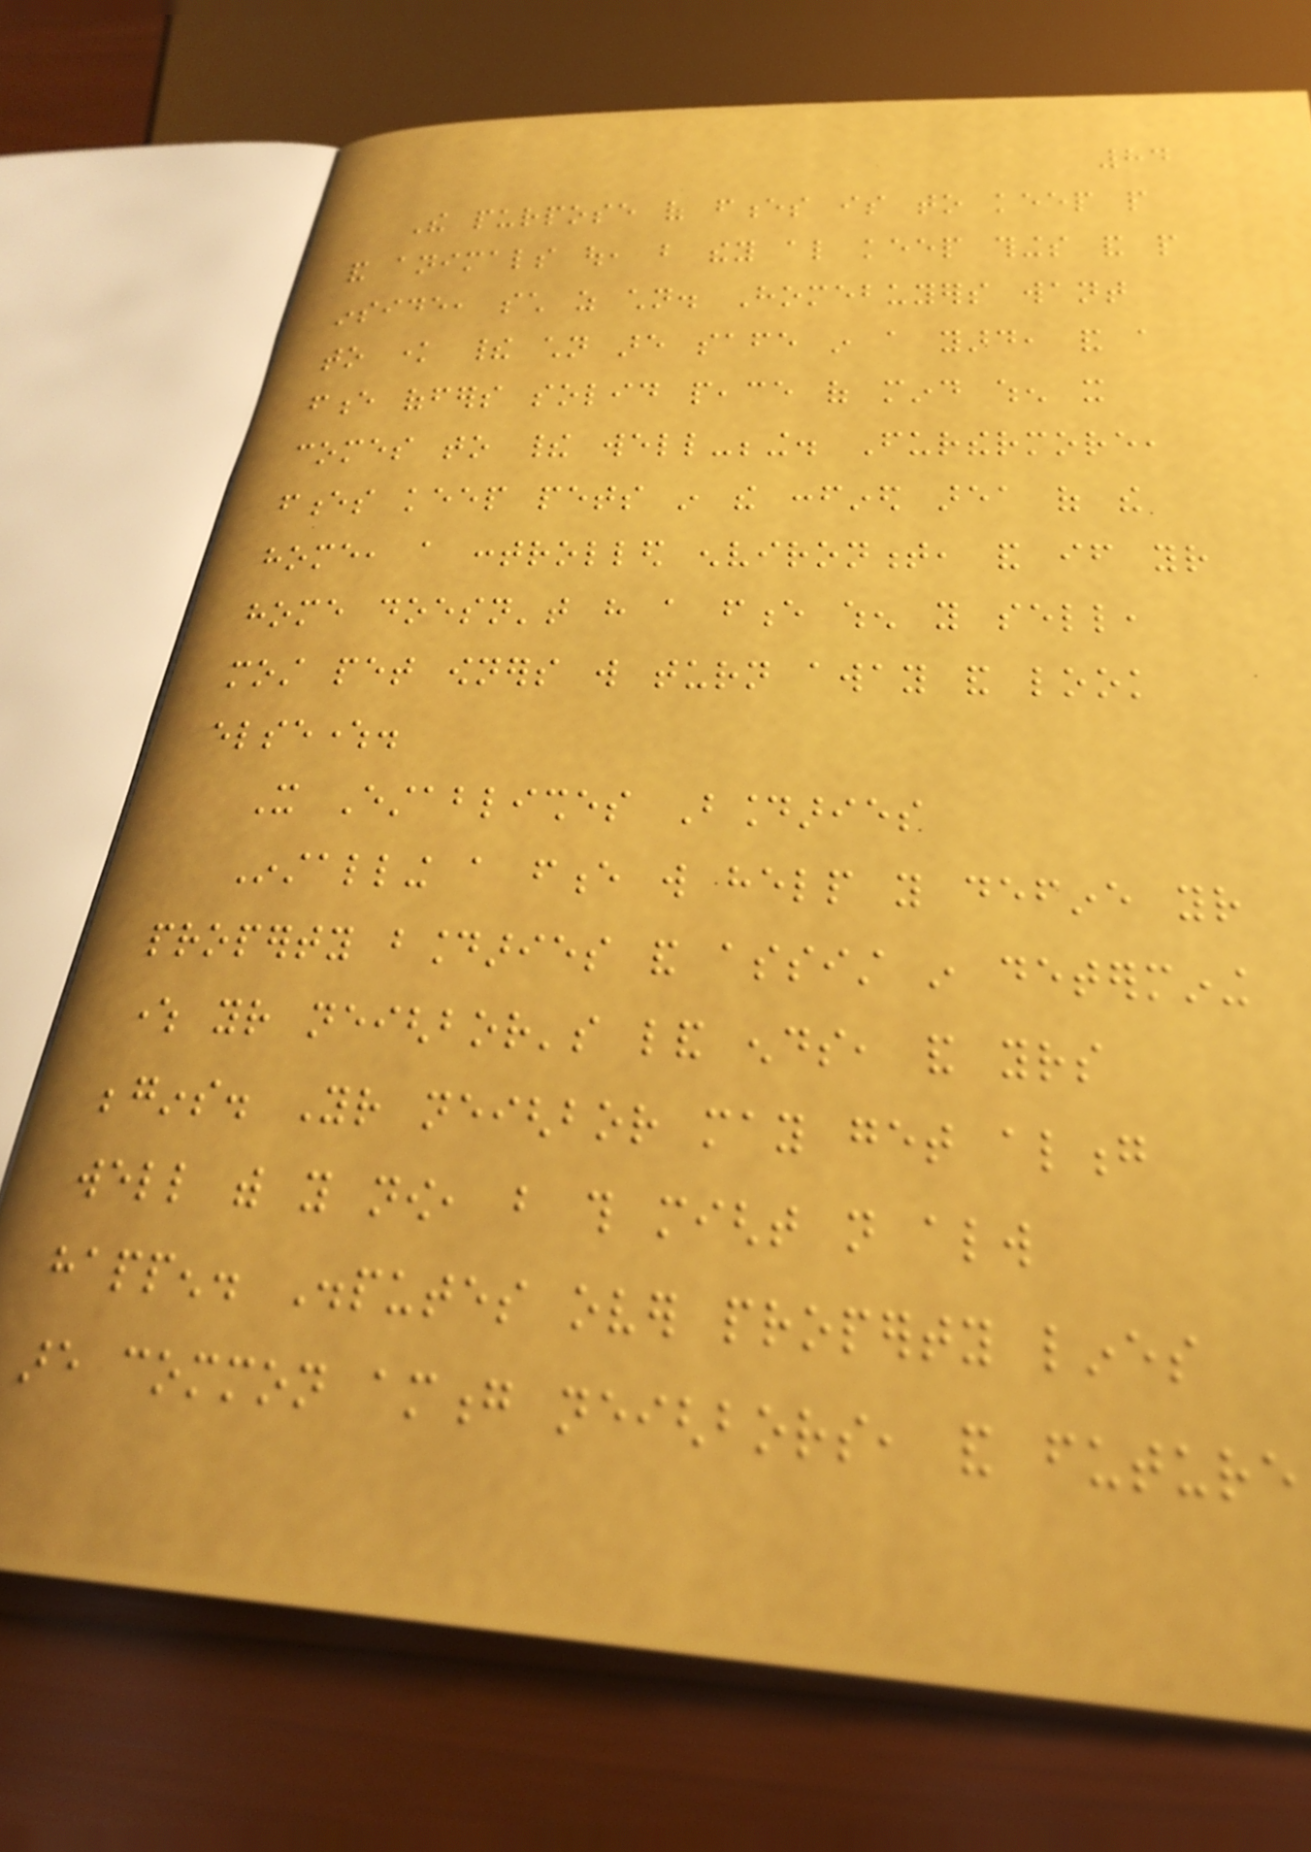84
The purpose of fences is to keep people
and animals out, but they also keep things and people
inside, such as children. Homebuyers want
to know their children are safe in a yard, and a
fence offers solid peace of mind when it
comes to their well-being. Furthermore,
fences keep pets in the confined area of the
home, a controlled environment, and if your
home doesn't have a fence when you sell,
most pet owners will turn away and look
elsewhere.
It Establishes Boundaries
Installing a fence will help you define your
property boundaries and assist in determining
where your neighbor's land ends, and yours
begins. Your neighbor may get along
well with you now, but this might not always
happen. Disputes over property lines
are common among neighbors, and future
